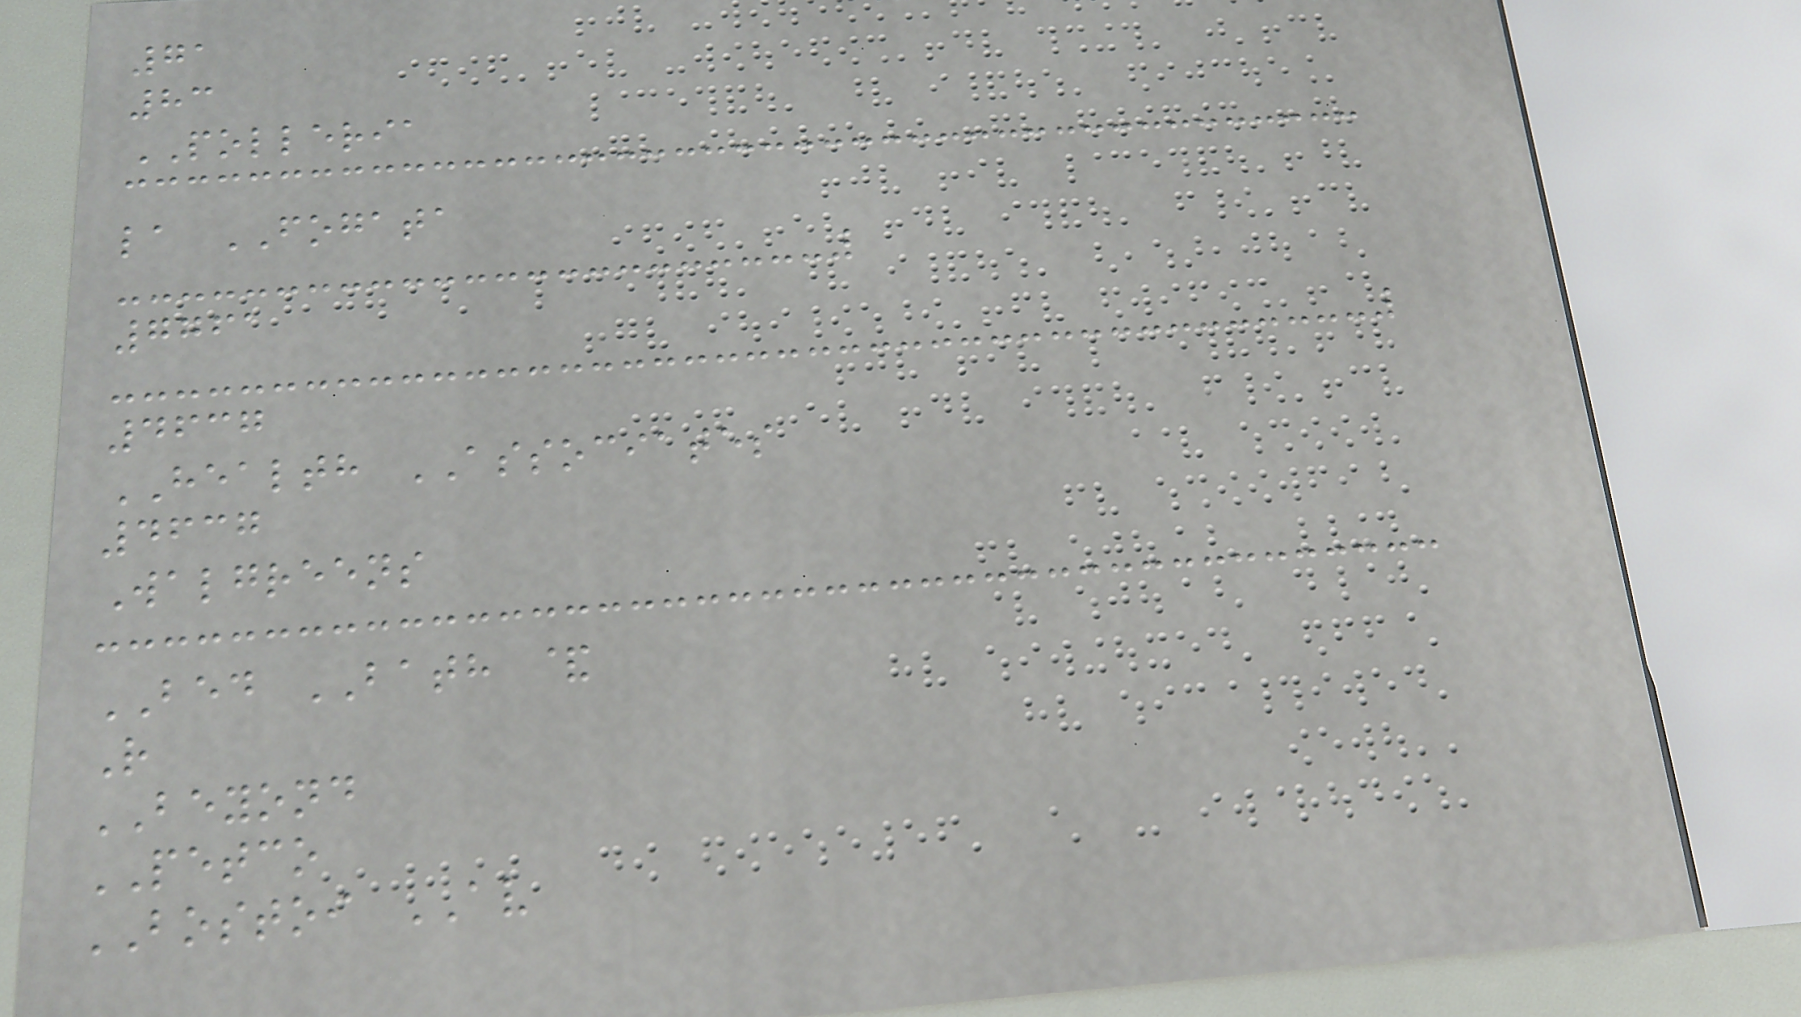71
83
POLLERIA
la FOGATA
7761
4637
HEALTH ASSOCIATES
4637
Walgreens
BED BATH &
R
BEYOND
PETCO
BOSTOI AV
